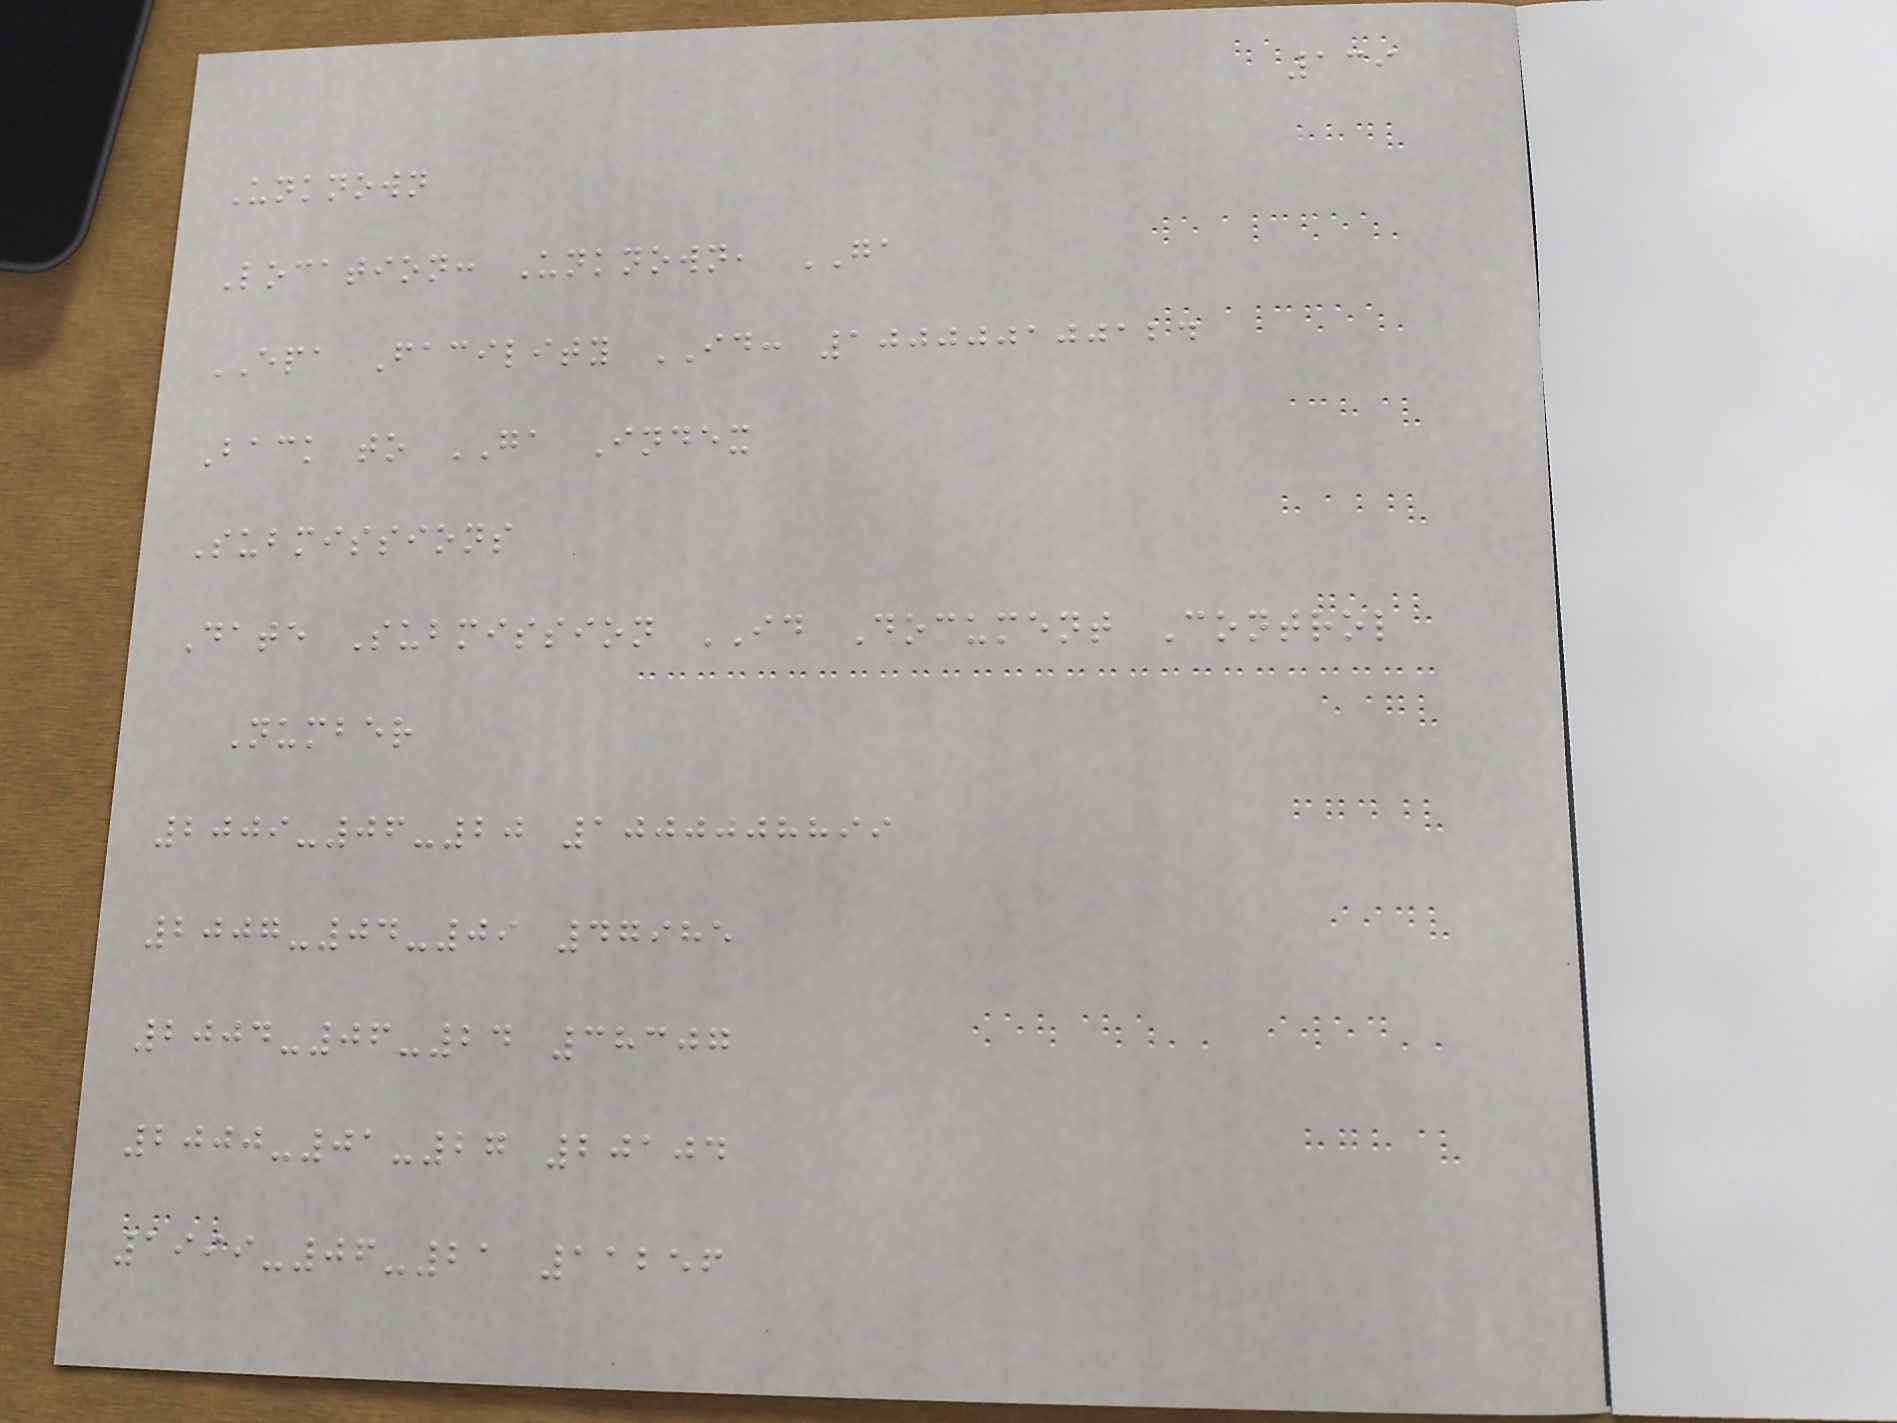139
Unknown
Location: Unknown, GA
EPA Facility ID: 100000100124
Back to GA Index
Submissions
Date Submission ID Document Control
Number
2009-06-20 1000008899
2007-04-09 47985
2004-06-24 38307
2000-01-27 20104
1999-06-21 11256
